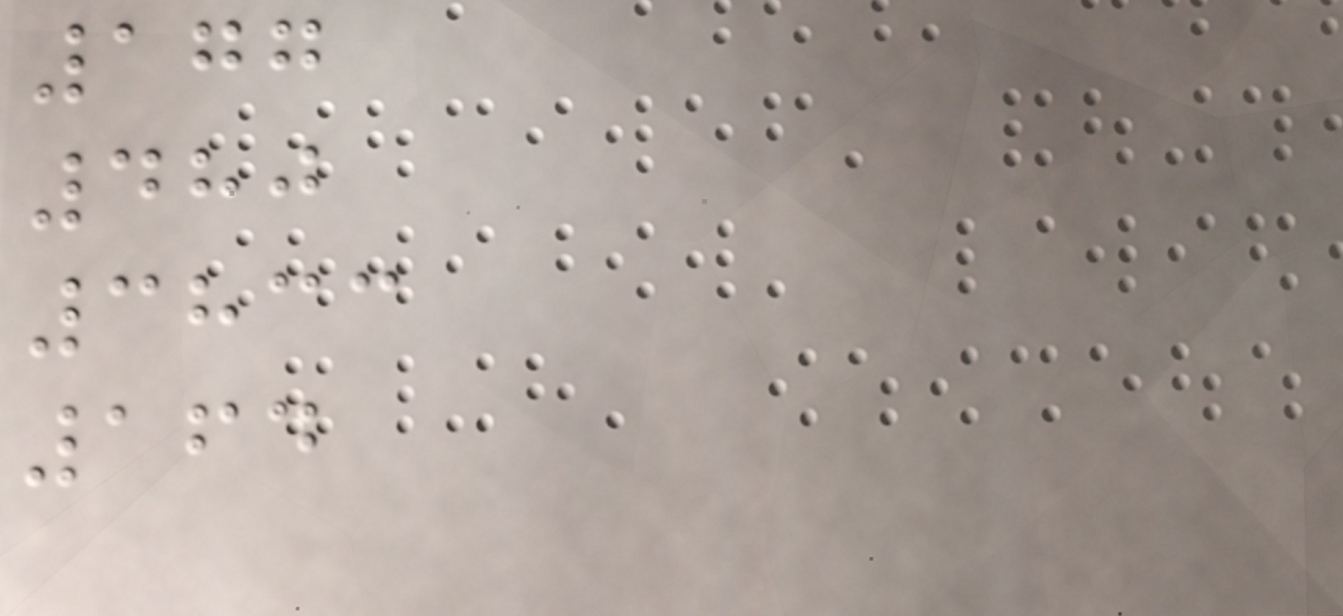177
480
3833
164
